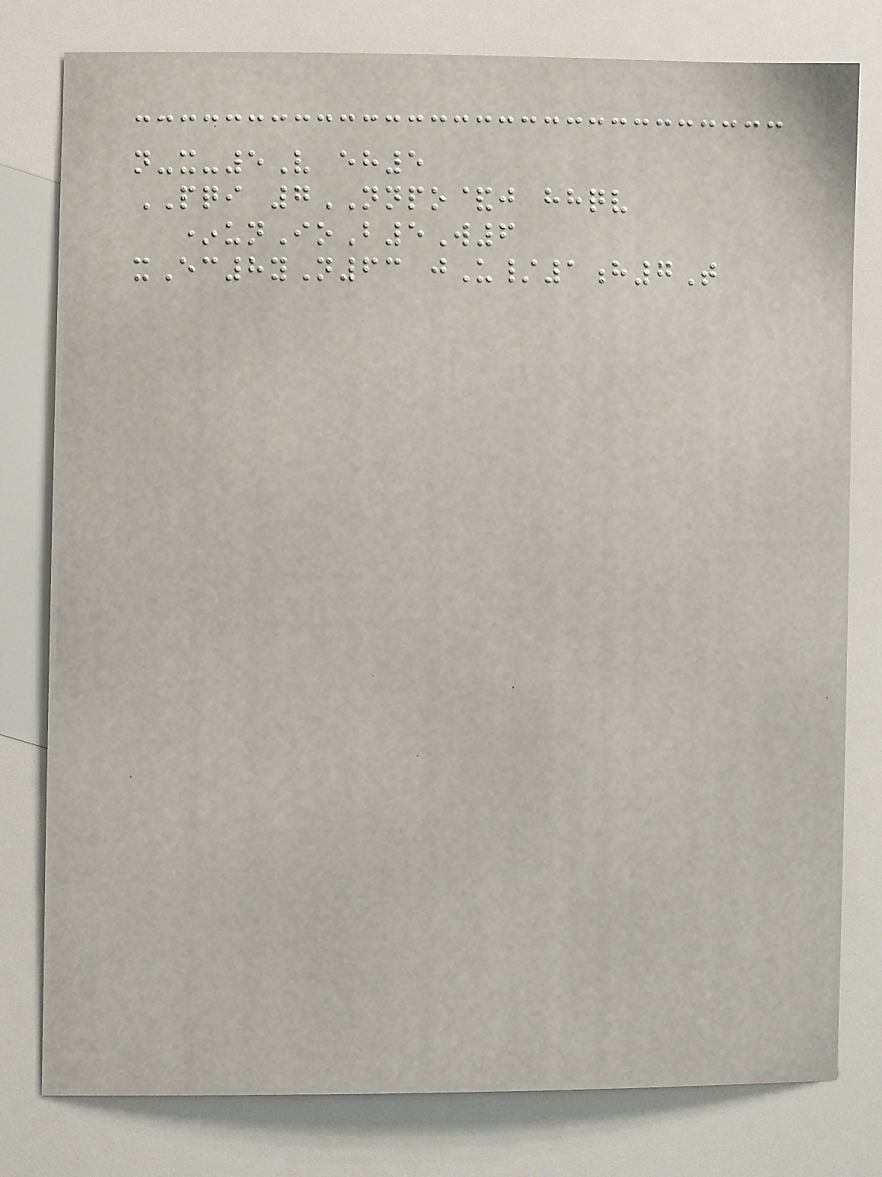n-x-5V eh5
PQI 7NNPO&j hhqv
*unIoB5W6
xEc8yN63 jU/1h7T
